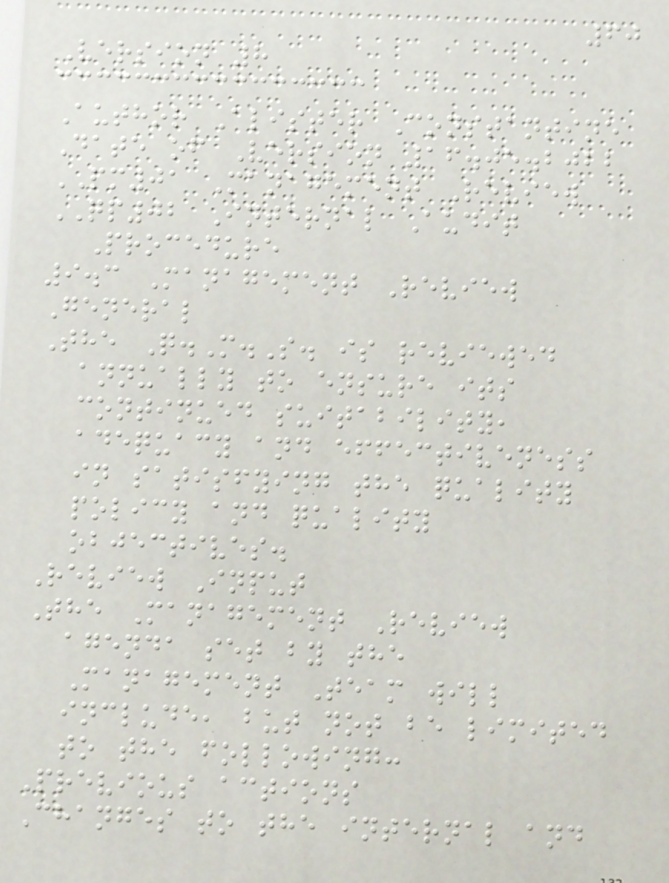60
Version 8
Author Alister Constantine
Date of Version 16.05.2022
PM01 Management Review
QP02 Internal Audit
Procedure
9.3 Management Review
General
The Q.M.S. is reviewed
annually to ensure its
continued suitability,
adequacy and effectiveness
in satisfying the quality
policy and quality
objectives.
Review Input
The Management Review
agenda set by the
Management Team will
include, but not be limited
to the following:
Previous actions
Changes to the internal and
